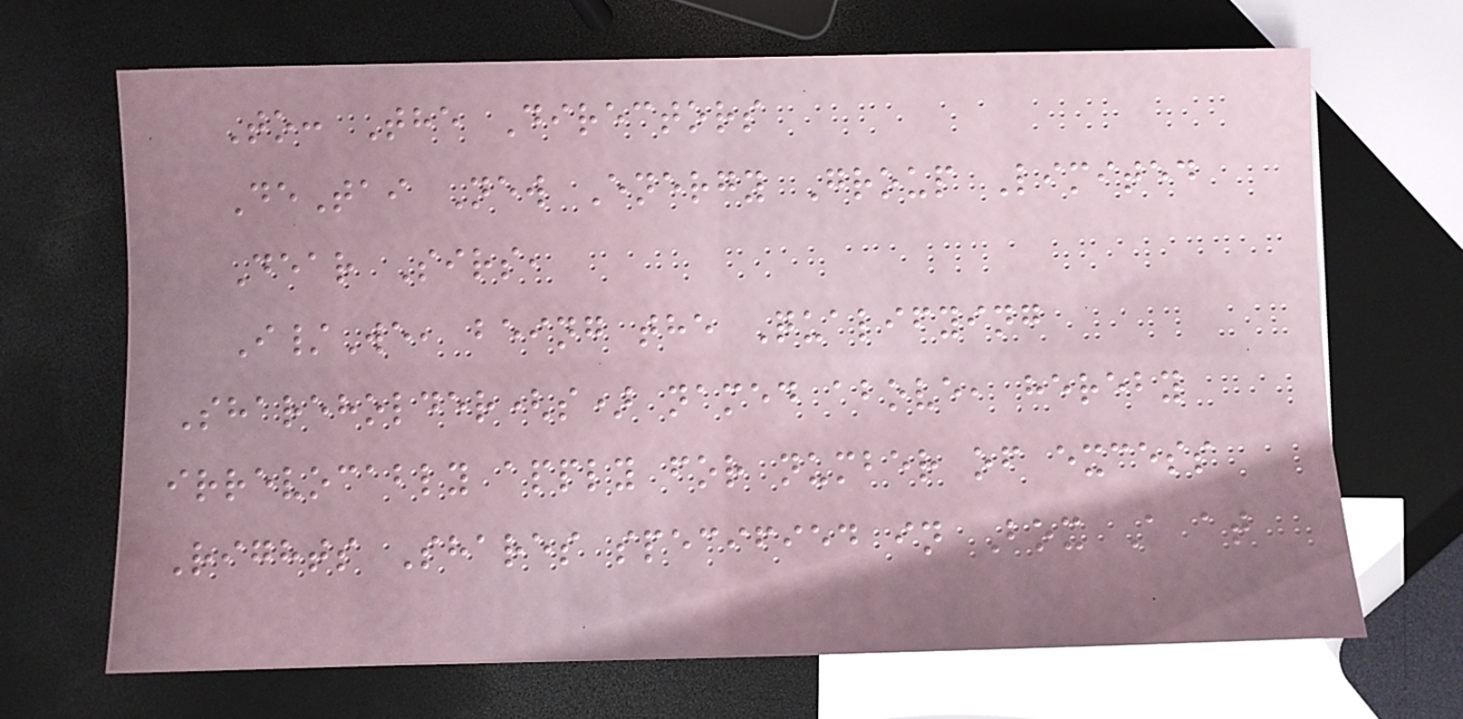To: The Directors
DeTai New Energy Group Limited
Dear Sirs,
I/We, being the Qualifying
Shareholder(s) named above, hereby
irrevocably apply for number of excess
Rights Shares specified in Box A at
